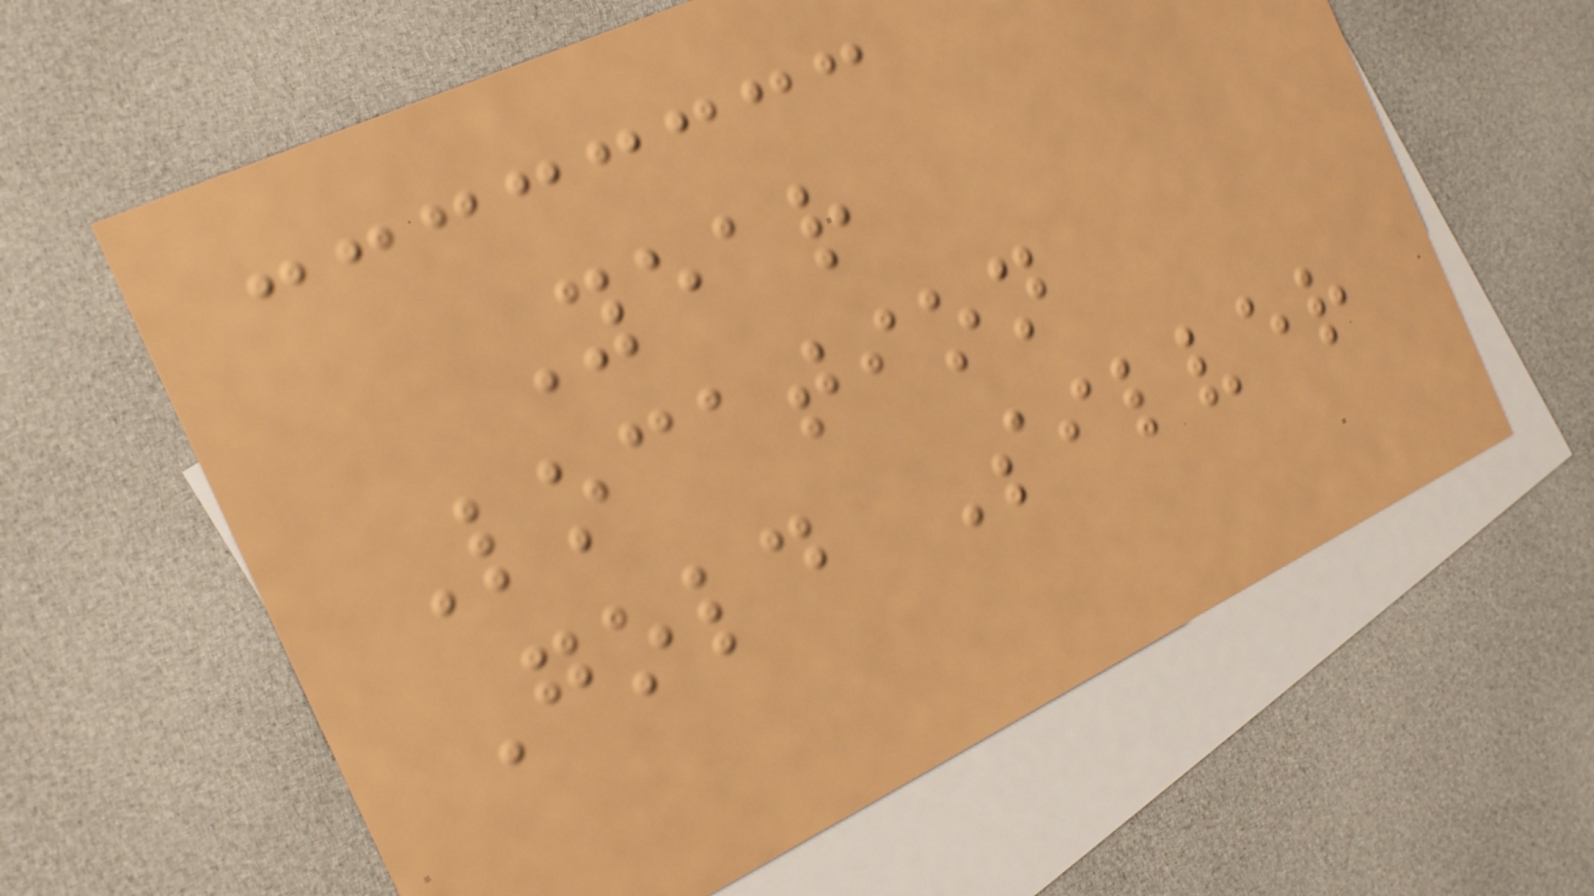Year
Location
Gold Silver
